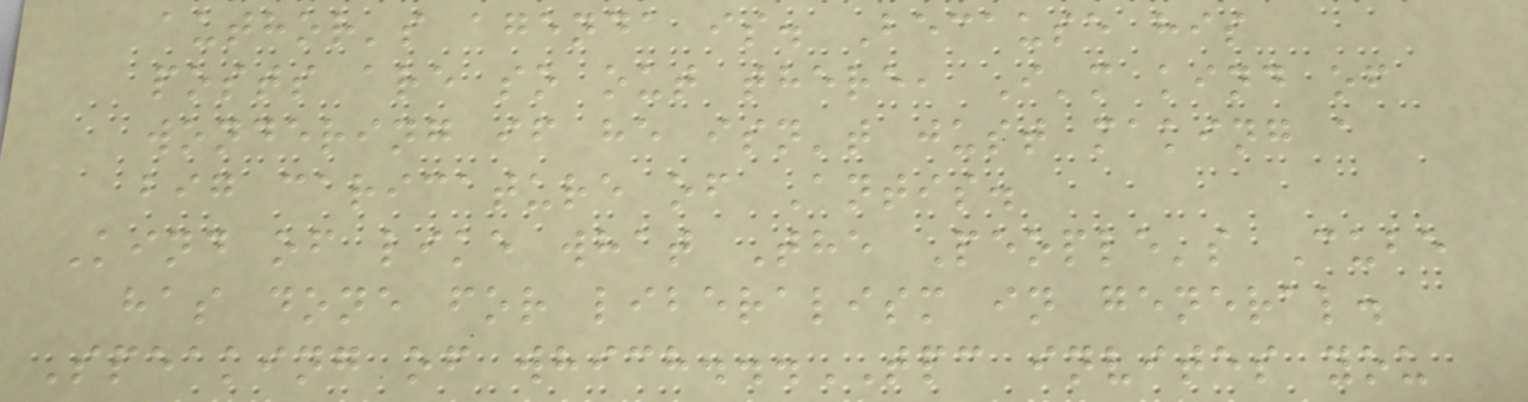author's agenda is. Because his
posts are so out there, I'm kind of
wondering if he isn't just making a
big caricature of Antis.
Kind of like what The People's Cube
has done for liberalism in general.
Speaking of which...TPC invites you
